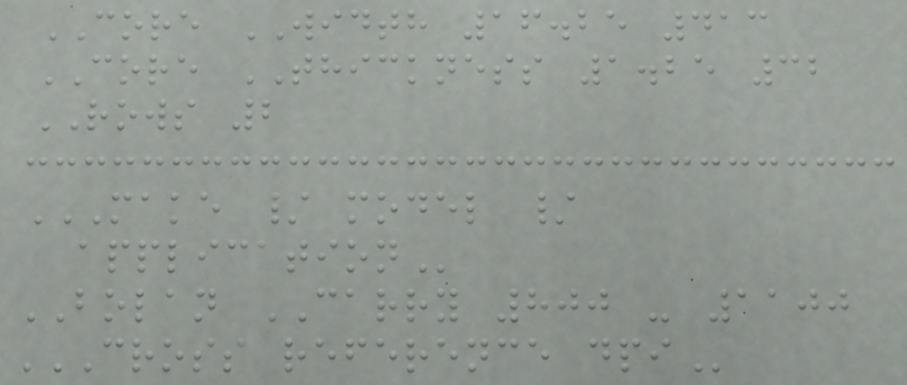CORE WIDTH 16.25 413
CORE THICKNESS 1.25 32
ROWS 2
MAKE / MODEL /
APPLICATION
BOLAN CARRY 800 - 1100
CROSS REFERENCE DPI
